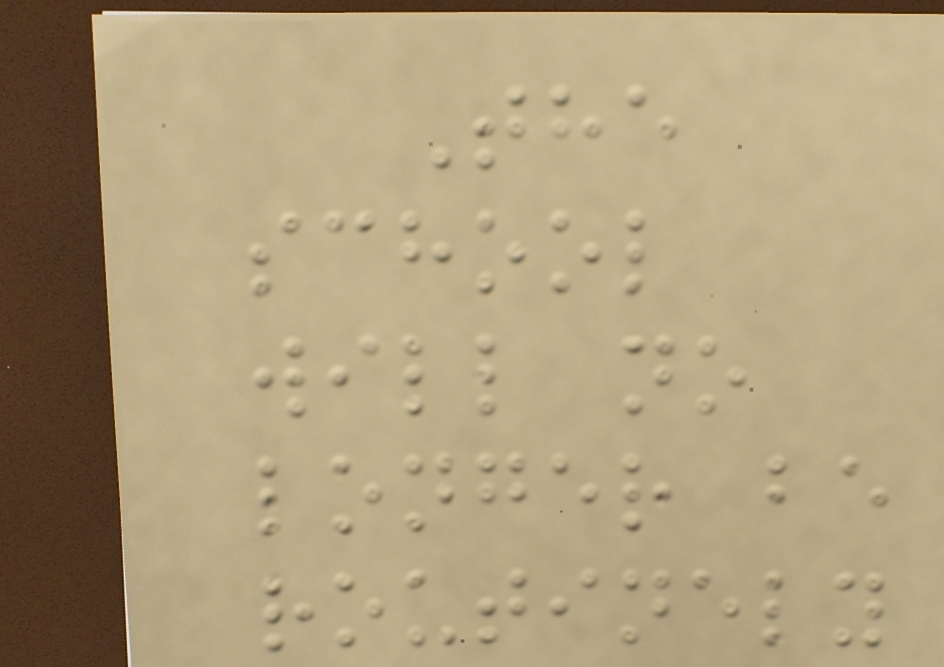The
school
will no
longer be
routinely
